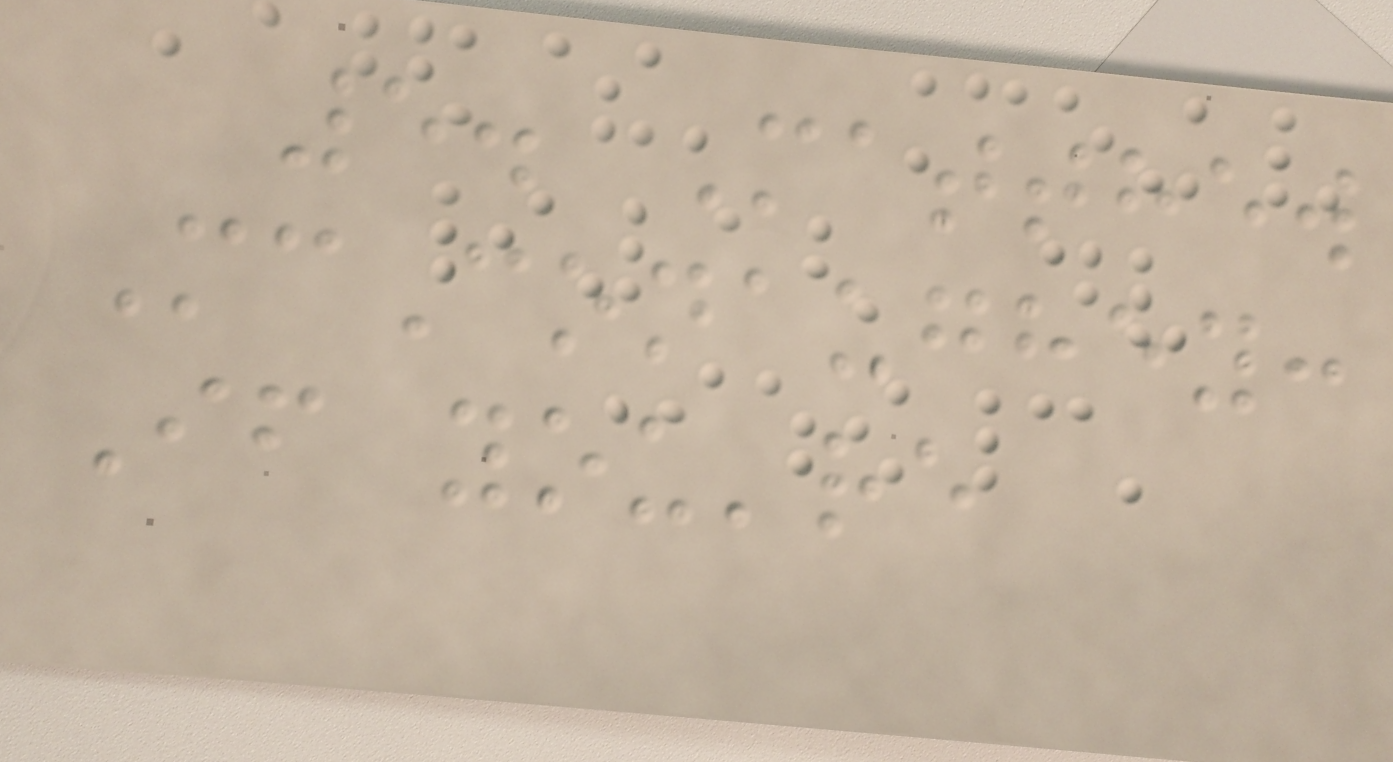5. Matthew
McConaughey:
If you're
